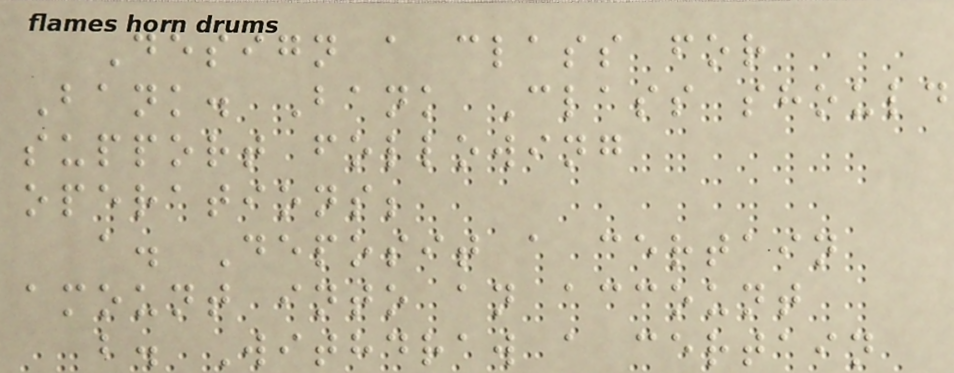Design a class for
Bank. Bank Class should
support following
operations;
a. Deposit a certain
amount into an account
b. Withdraw a certain
